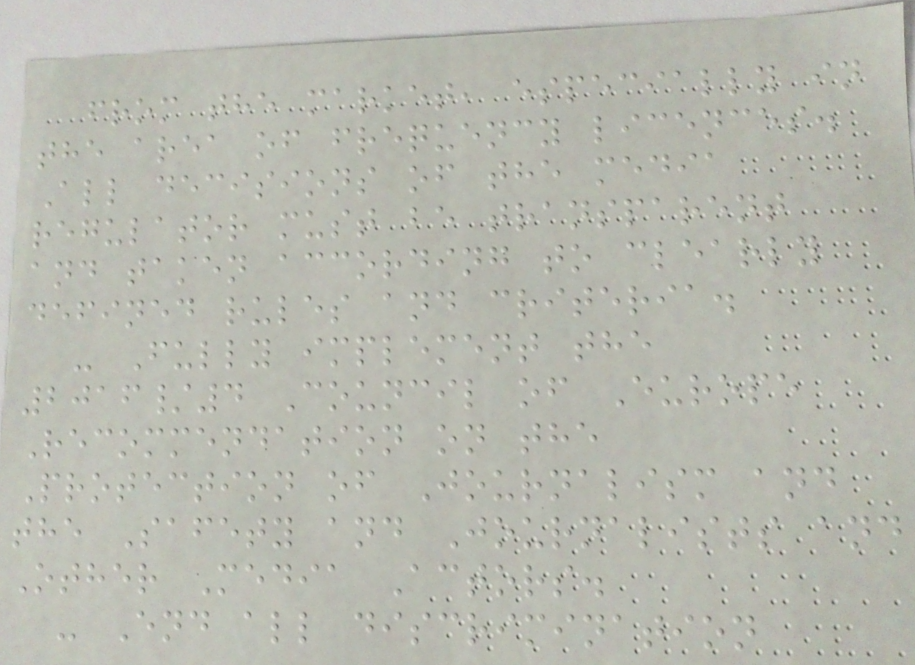from the market, especially in
the area of frequency licences.
All decisions of the media
regulator must be transparent
and taken according to clearly
defined rules and criteria.
- Fully implement the
2016/4 Council of Europe
Recommendation on the
Protection of Journalism and
the Safety and Journalists and
Other Media Actors.
- End all discrimination
